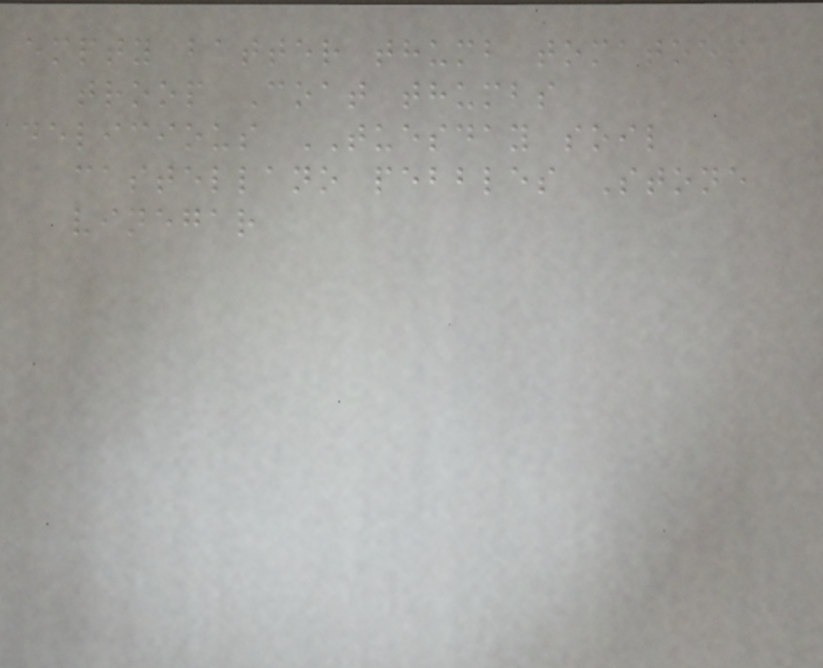empty batter thumb tomatoes
troop Coat thumbs
delicious TUESDAY soil
castellano pebbles Stone
vinegar
